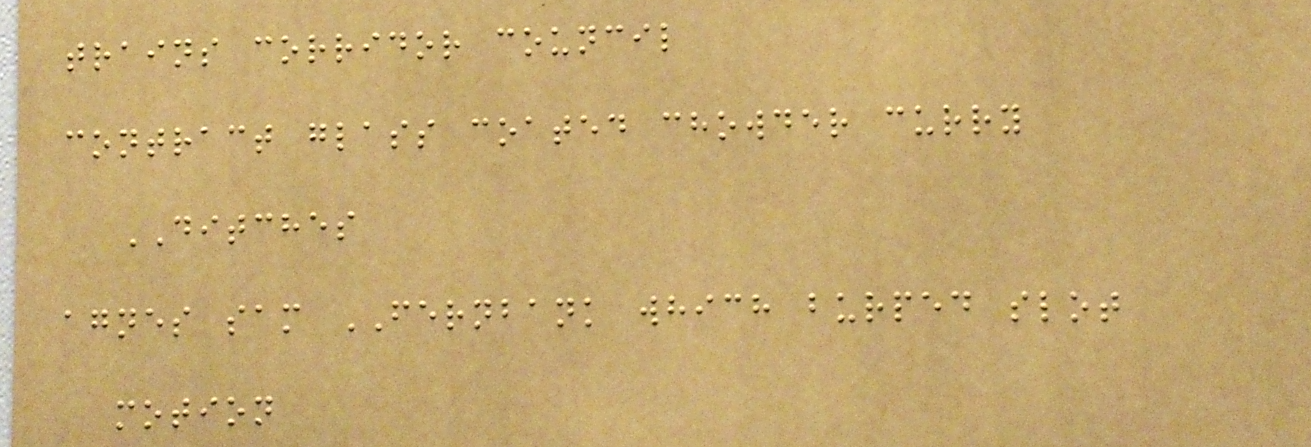trains corridor council
contract glass coated chowder curry
DITCHES
agnes sam FERNBANK which burped slot
motion
